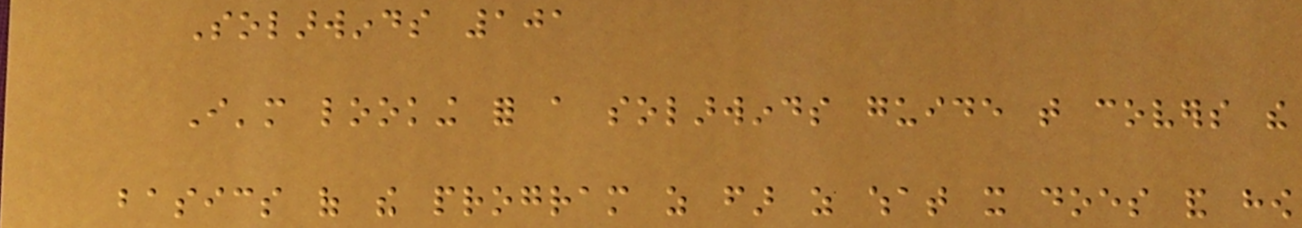Solarwinds 101
I'm looking for a solarwinds guide that covers the
basics of the program as far as what it does and how
